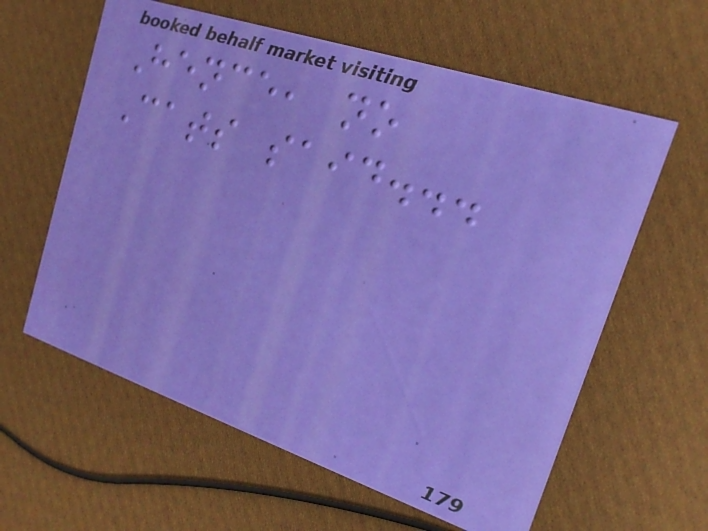Hence, no
Cats said...
